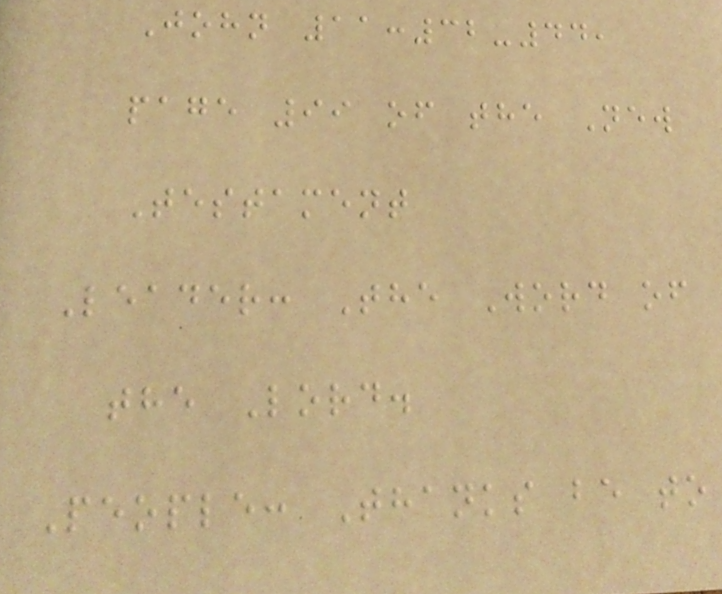John 11:32-44,
page 99 of the New
Testament
Leader: The Word of
the Lord.
People: Thanks be to
